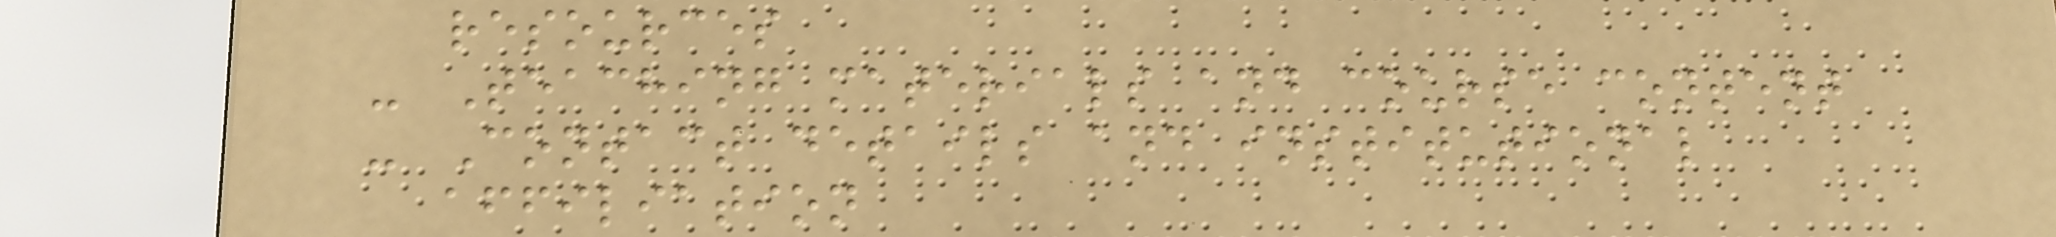resources
- Teaching materials and course content
- Contact details and institutional
affiliation
